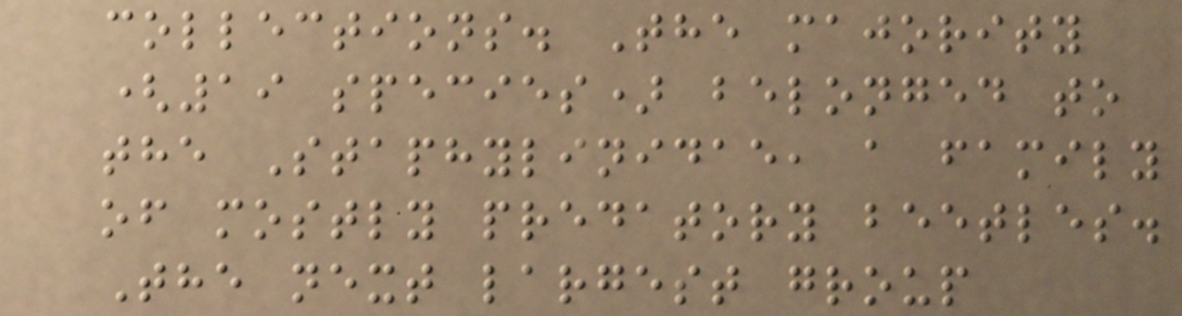collections. The majority
(19 species) belonged to
the Staphylinidae, a family
of mostly predatory beetles.
The next largest group
